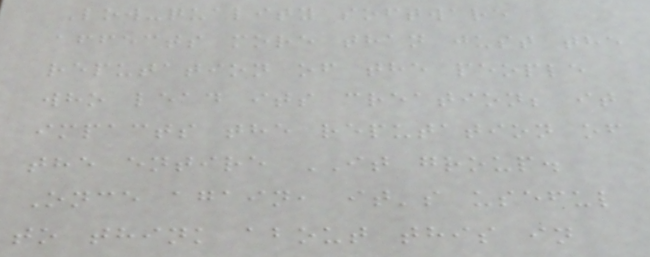Low-quality software
affects more than just the
reputation of the people
who lead its creation; it
impacts the reputation of
the entire IT group.
Once again, it's useful
to think about this in
